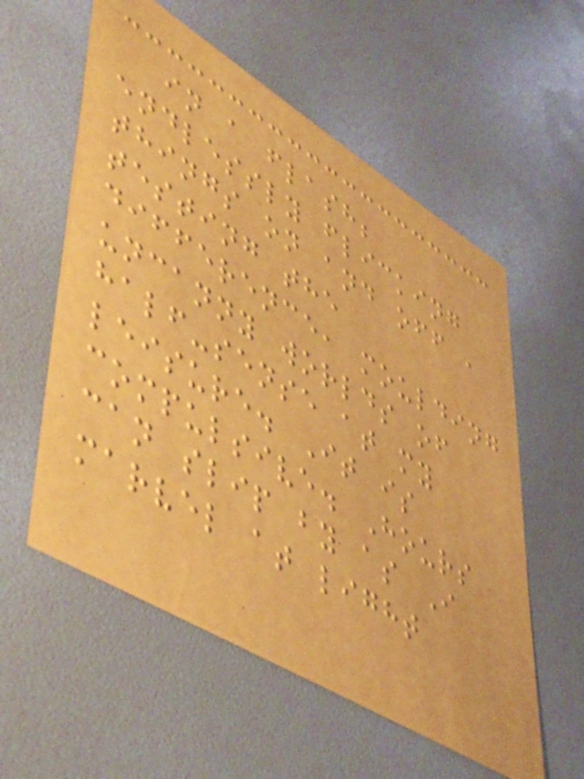in a flash;
endlessly flicking
things on and off ,
testing the
difference, moulding
uncanny worlds of
half-sense at my
leisure. It is
compulsive. Hours
can slip by as I
marvel at light
